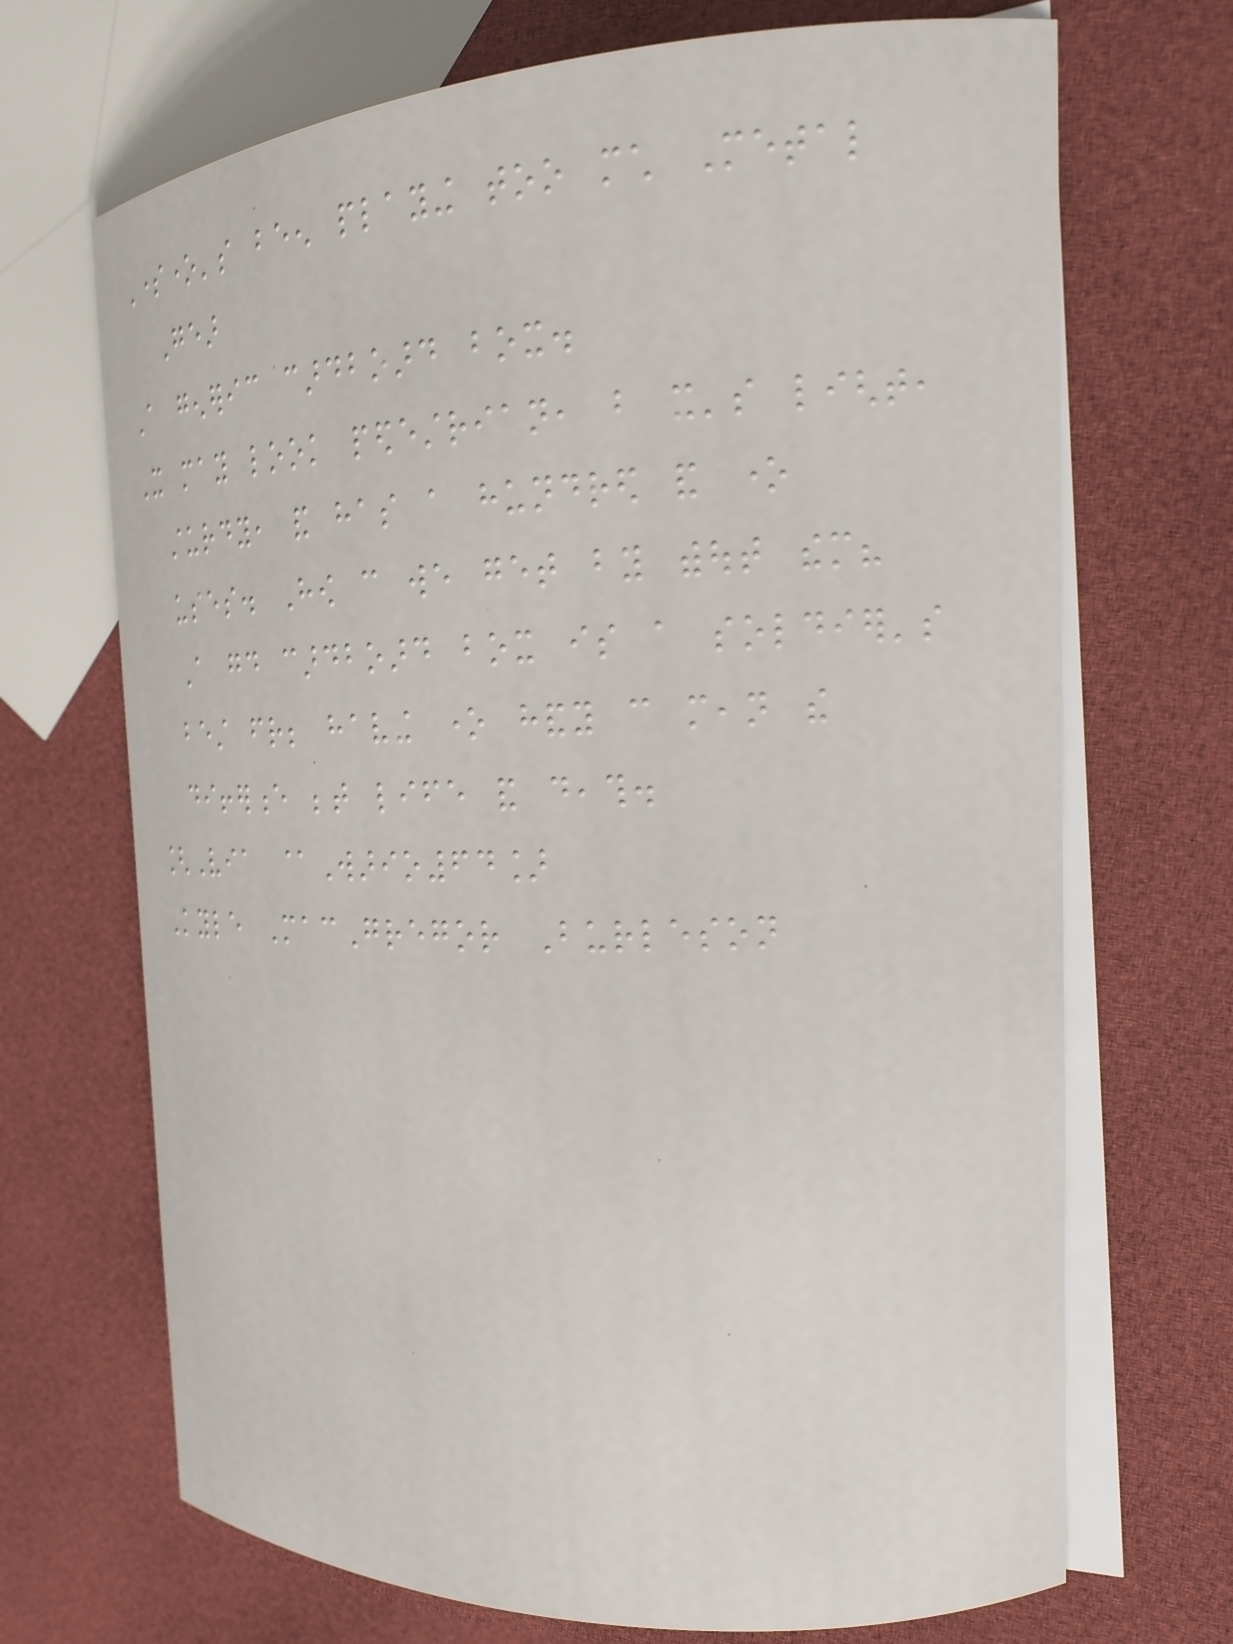Someone's been playing too much Metal
Gear
A generic cardboard box.
It may look pedestrian, but it's light,
sturdy, and has a hundred and one
uses. How can we get by without them?
A good cardboard box is a soldier's
best friend; having one handy can mean the
difference between life and death.
[Via @Wario64]
Kyle MacGregor Burleson
